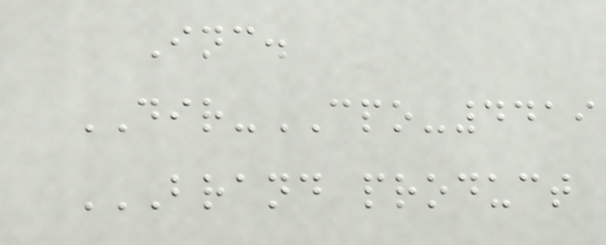Inc.
DIR-CPO-4419
BRAND PRODUCT
